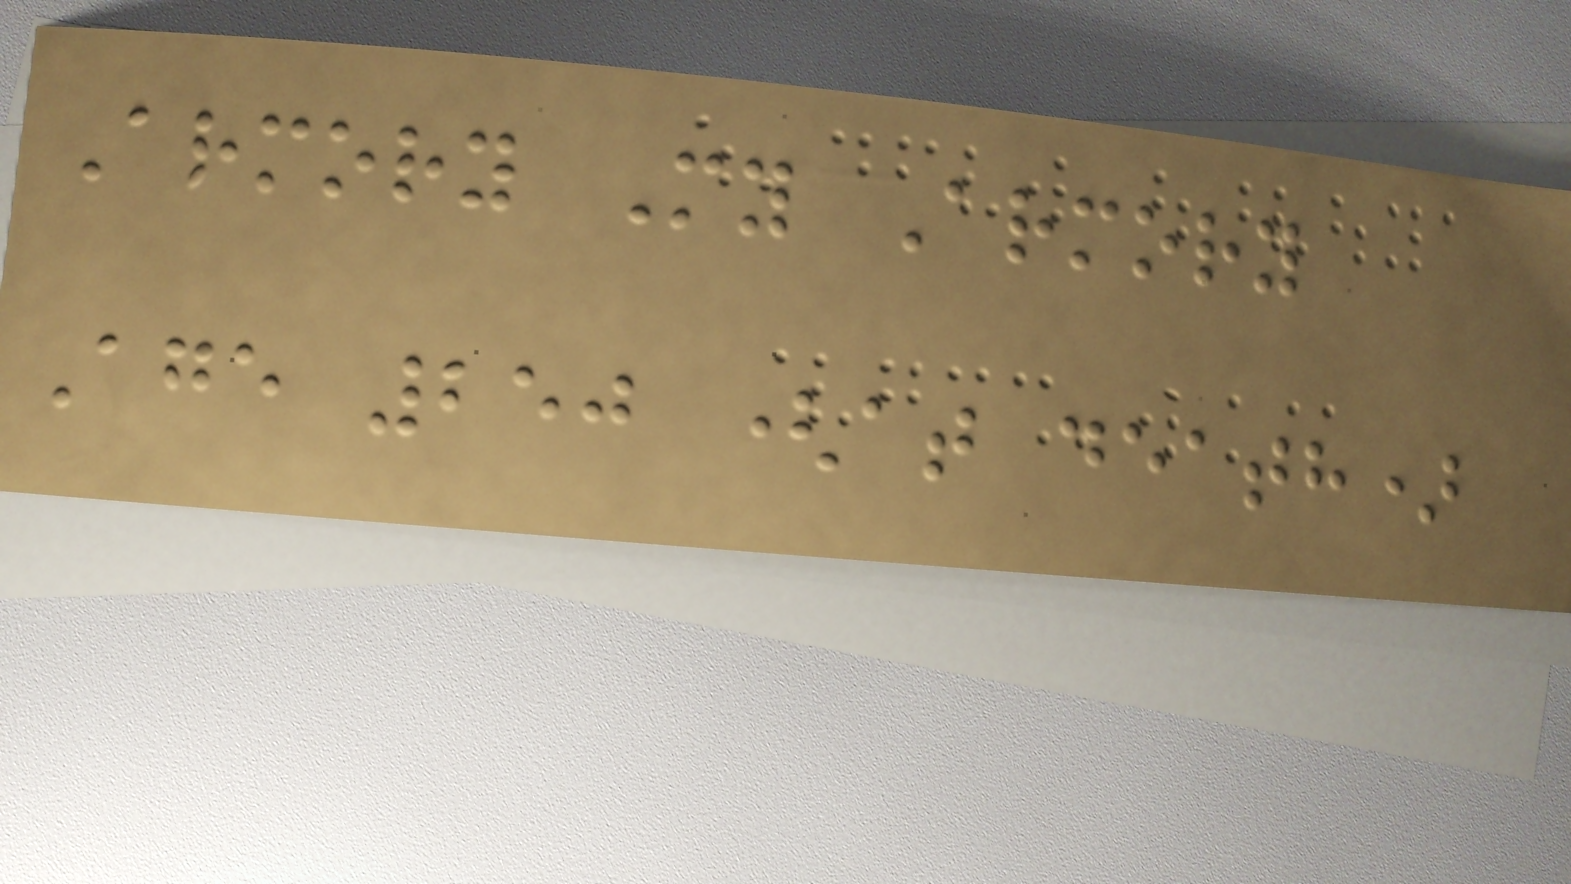Armory My Armory
Age 250 (at death)
